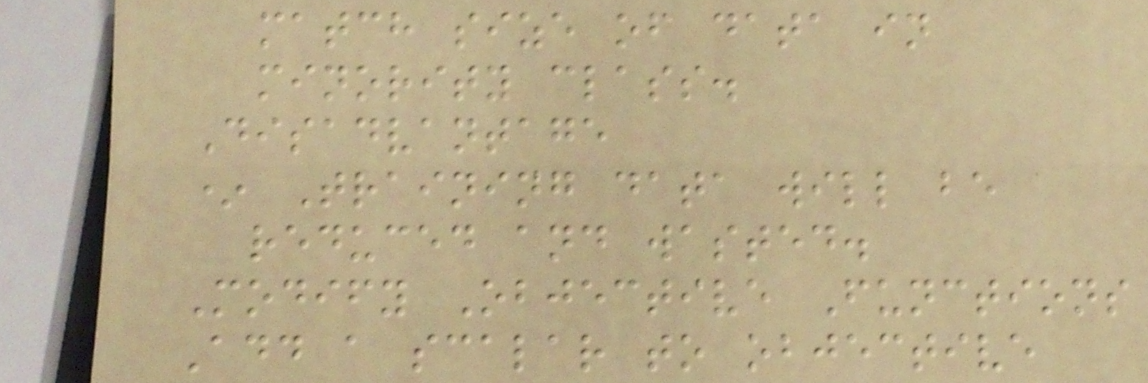match size of data in
minority class.
Disadvantage
* Training data will be
reduced and wasted.
Modify Objective Functions
Add a scalar to objective
